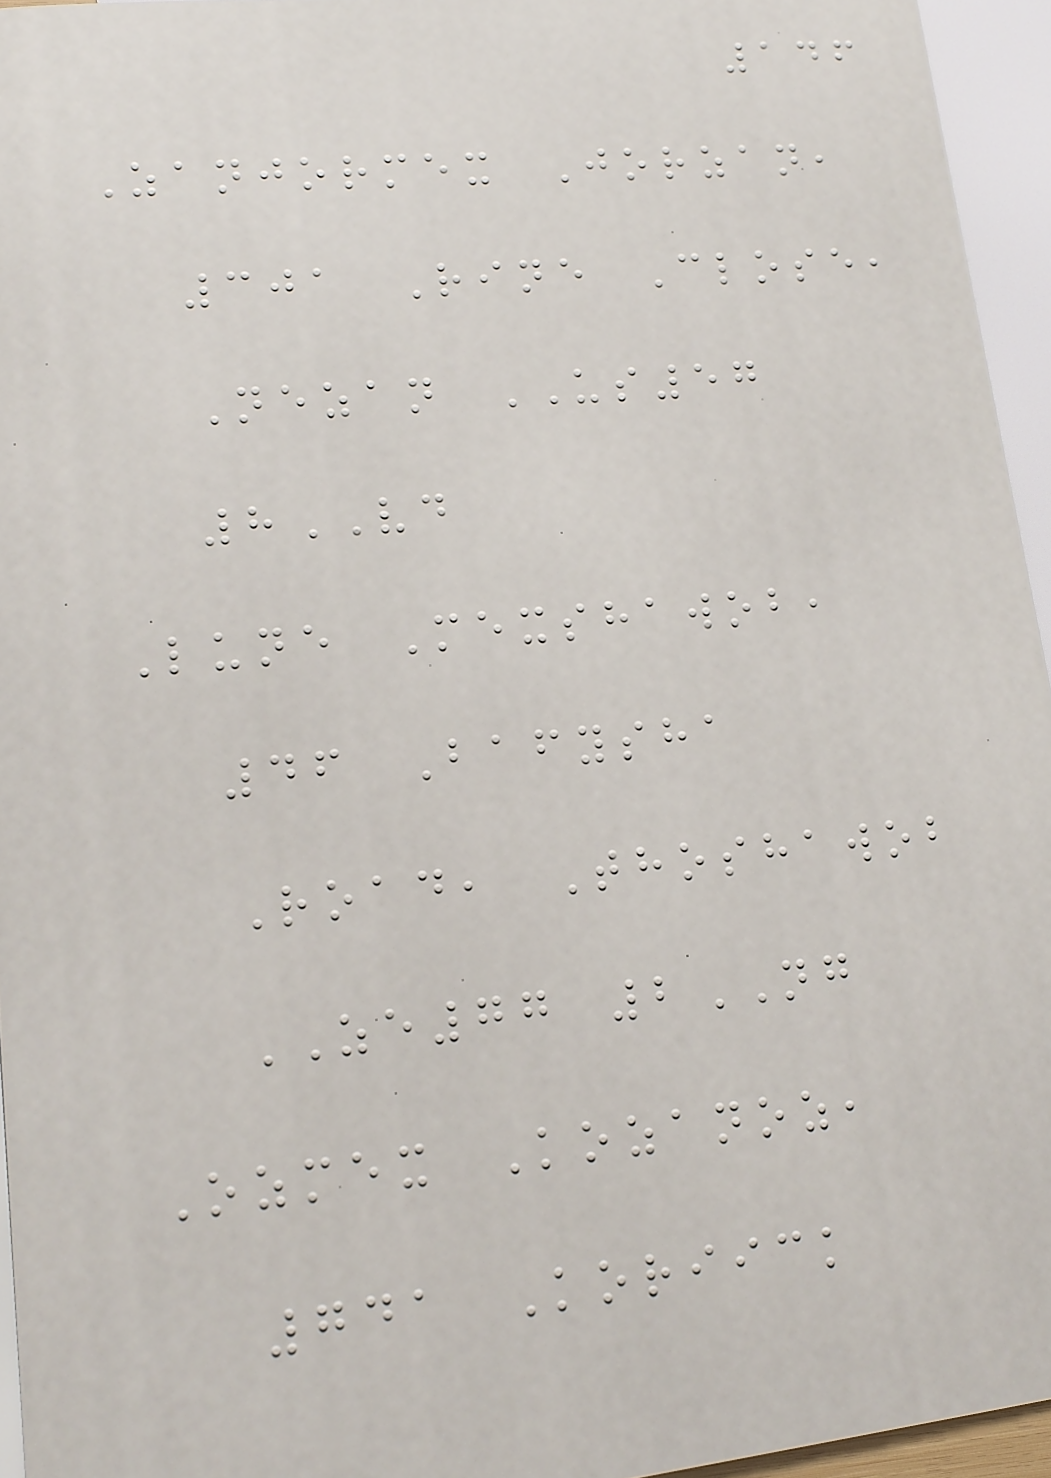146
Zanjormex Jorzan,
301 Rine Close,
Nezan US57
8VD
Lune Mexshawob,
46 Bafysha
Road, Thoshawob
ZE77 2NG
Ozmex Kozanoz,
741 Koriick
